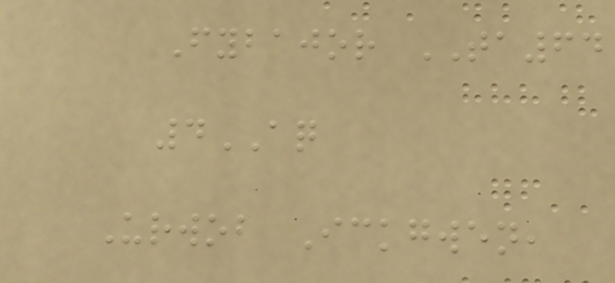Fybajor TA64
4AQ
Urwob Ickgwen,
